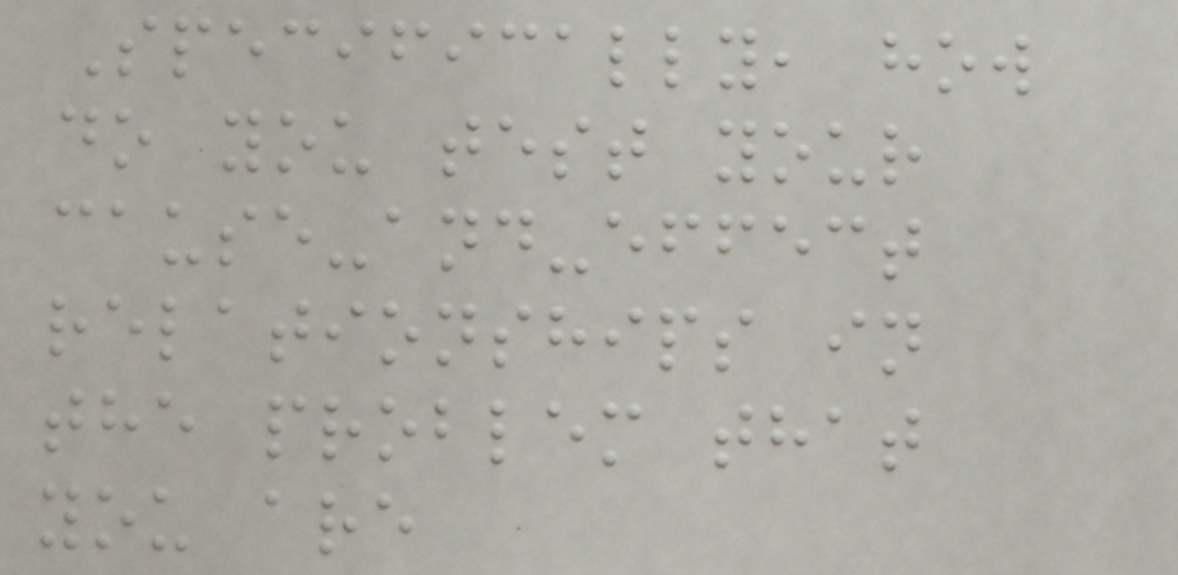Specifically, how
do you test your
cause-and-effect
relationships in
the problem that
you are
